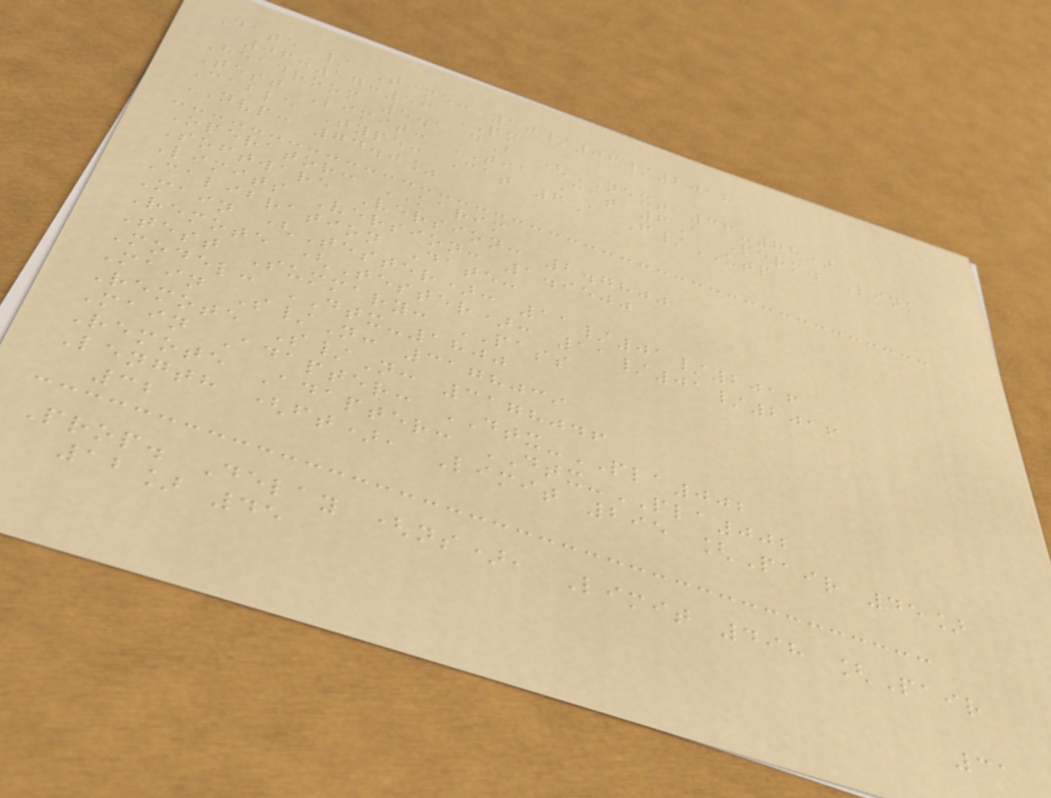Date / Time: 10/06/2018
06:17:56 PM
Headroom 5.1 dB (NEXT 36-78)
Test Limit: TIA Cat 6A Perm. Link
Cable Type: Cat 6A F/UTP
NVP: 74.0%
Operator: KARIM
Software Version: 2.7800
Limits Version: 1.9500
Calibration Date:
Main (Tester): 11/01/2016
Remote (Tester): 11/01/2016
Test Summary: PASS
Model: DTX-1800
Main S/N: 3178039
Remote S/N: 3178046
Main Adapter: DTX-PLA002
Remote Adapter: DTX-PLA002
Length (ft), Limit 295 [Pair 45]
32
Prop. Delay (ns), Limit 498 [Pair
12] 45
31
